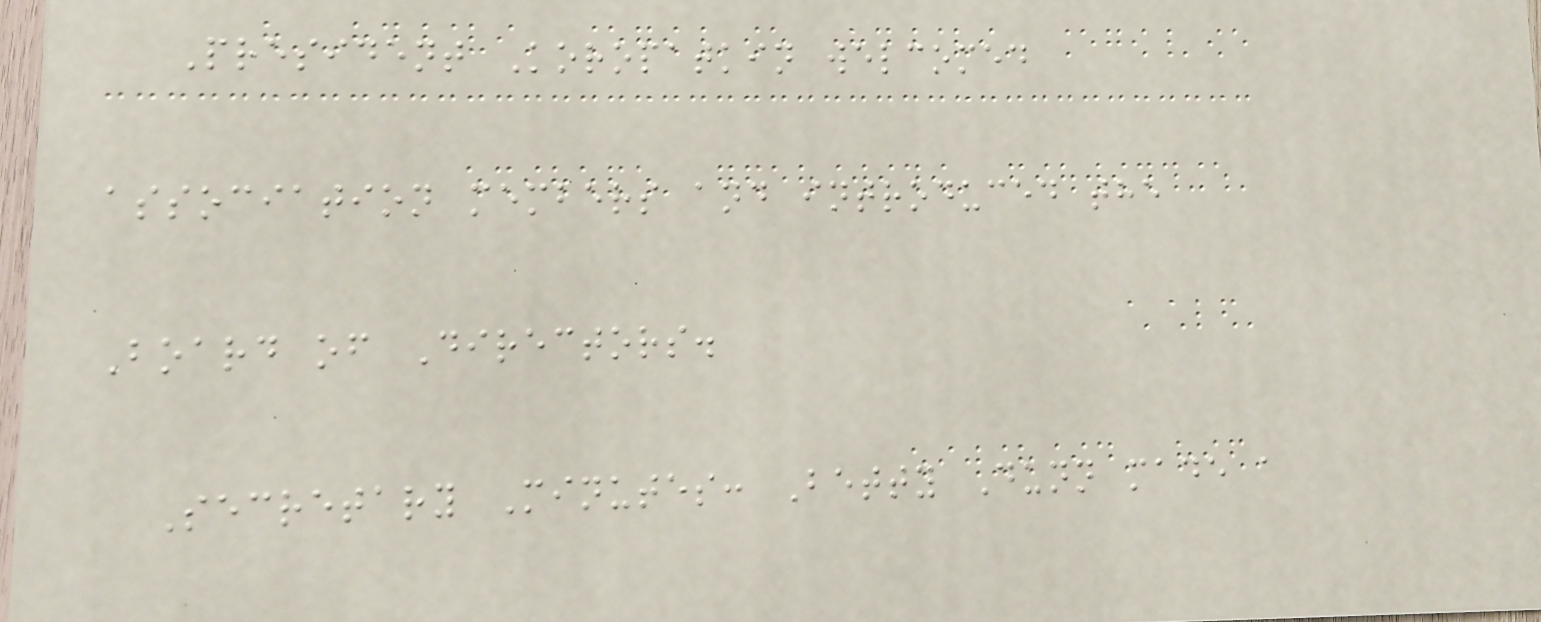President Koropatkin welcomed
association members and introduced the
Board of Directors.
Secretary Minutes: Betty Dunn made a
